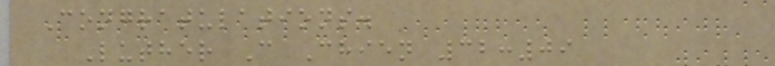Congratulations.
Luther C Chien 32:09
